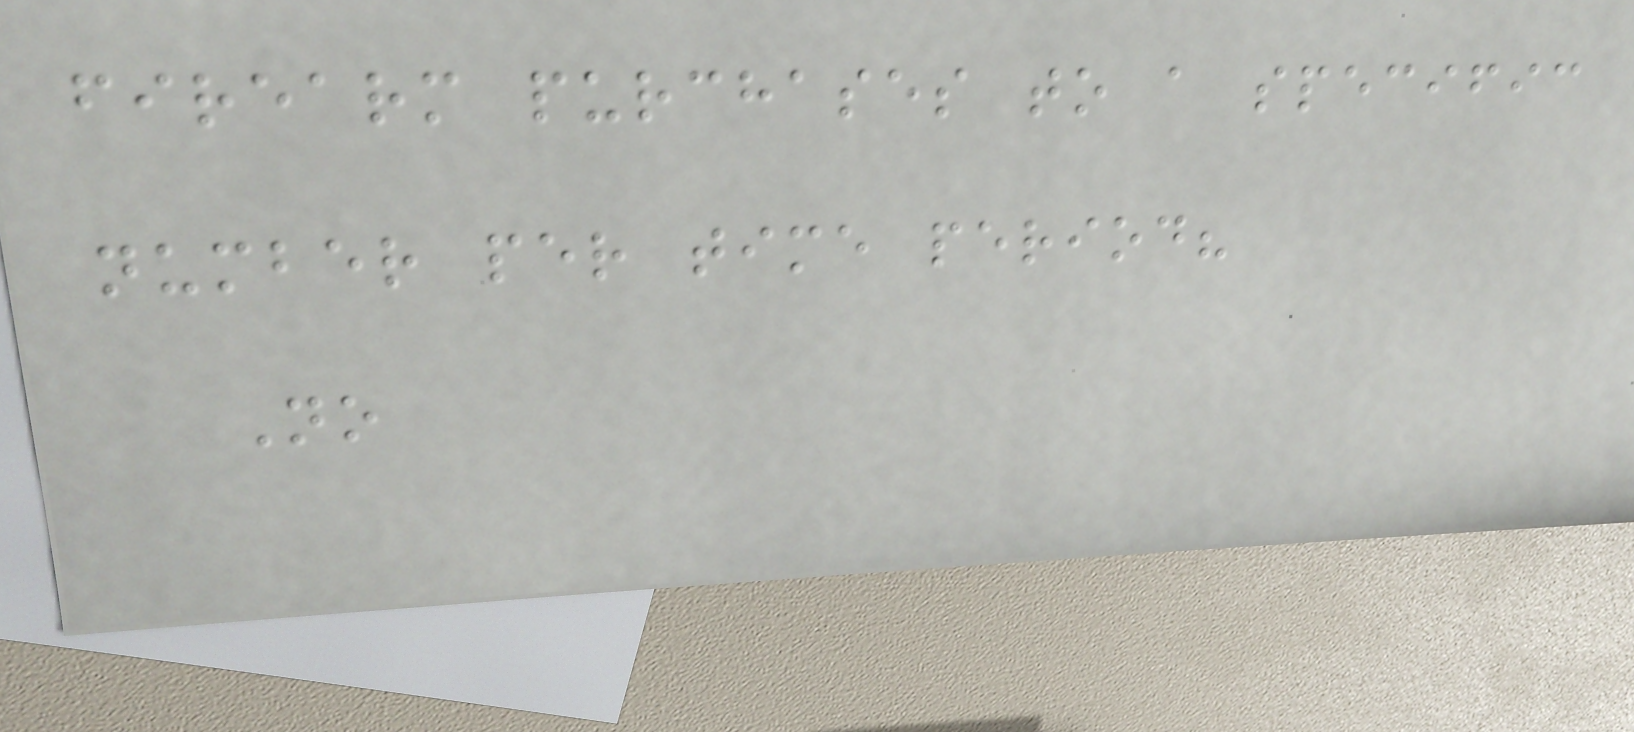firearm purchases to a specific
number per time period?
No
